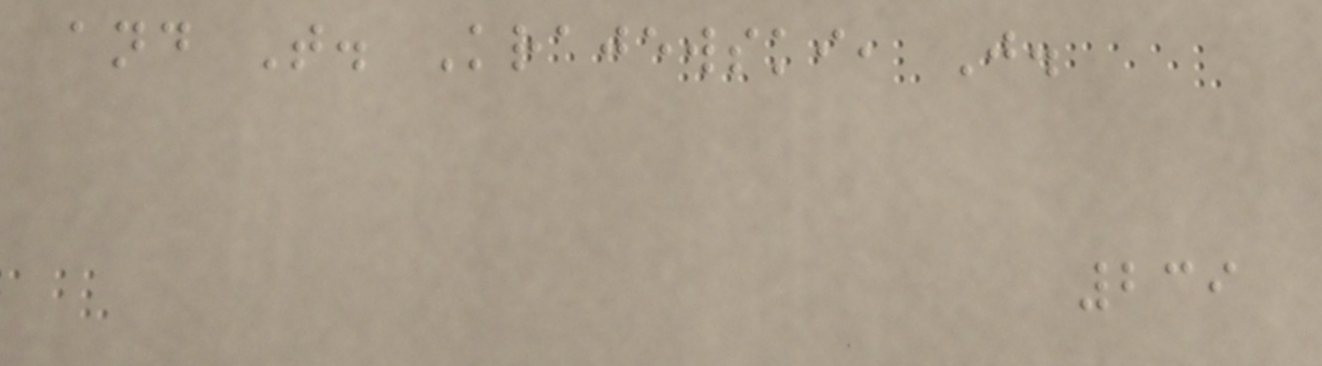and T. Krajewski, J.
239
